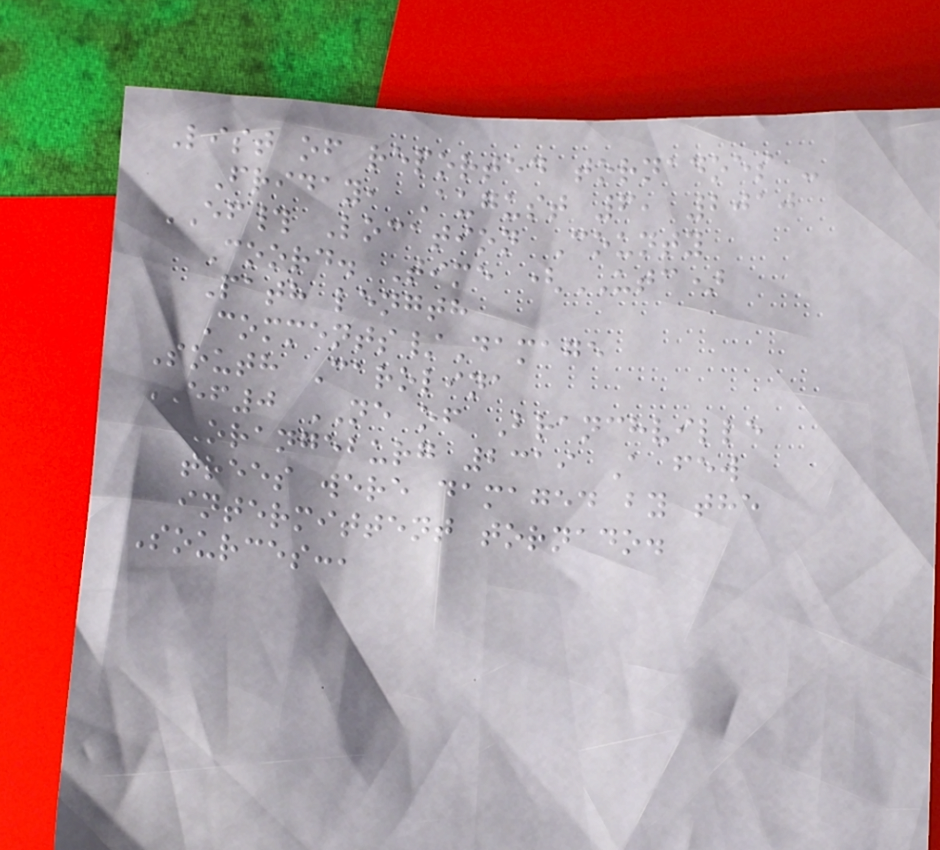List of reported tornadoes -
Friday, August 6, 2010
EF# Location County
Coord. Time (UTC)
Path length
Comments/Damage
South Carolina
EF0 NE of Branchville
Orangeburg 2319 A few
trees were damaged by the
intermittent tornado.
Sources:,
